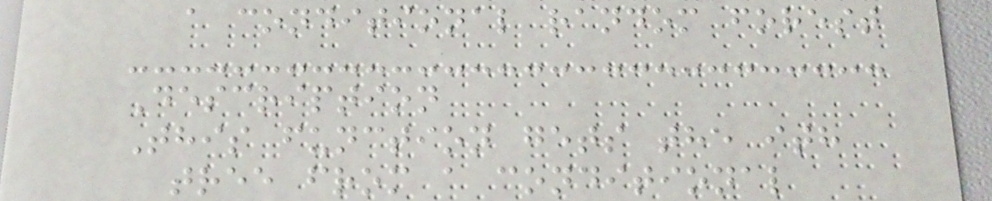a conditional random forest
Description
This function gets the ith
tree from a conditional
